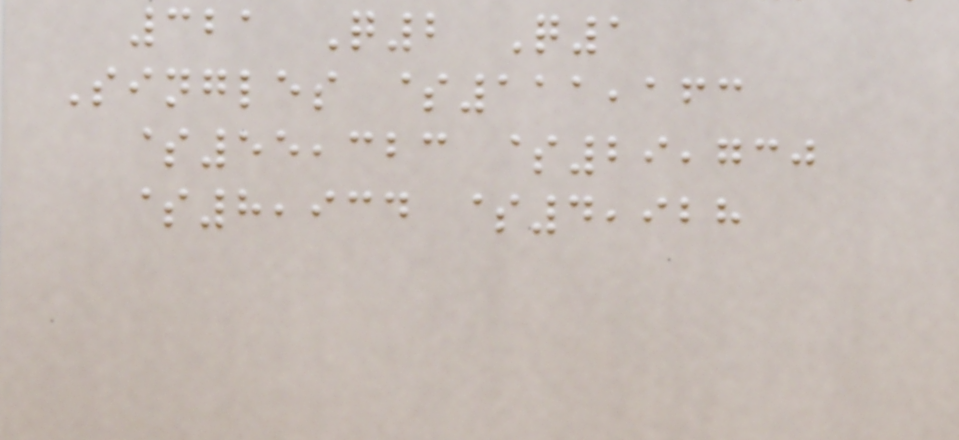321 Q2 Q1
Singles $111,163
$55,323 $29,730
$8,934 $4,928
